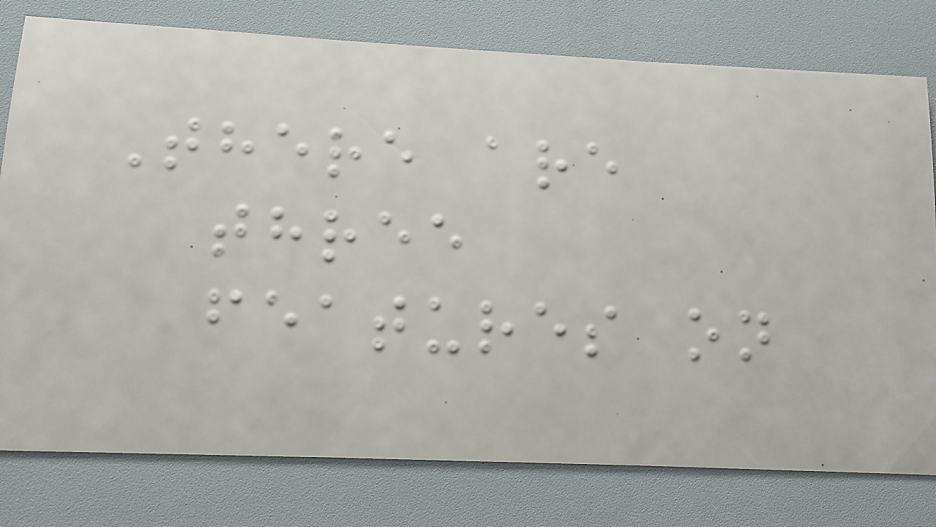There are
three
features on
